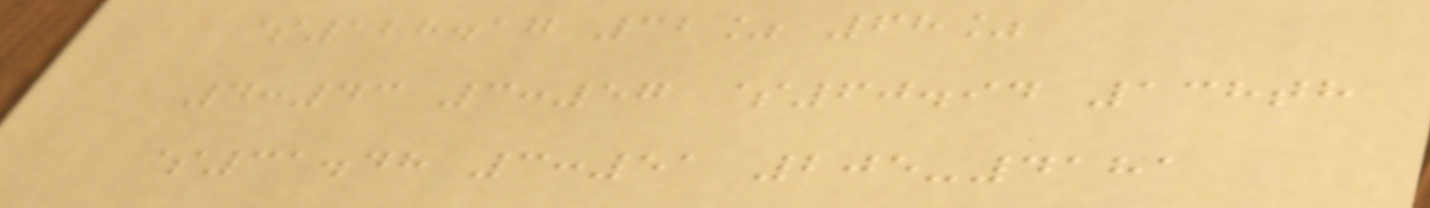$128.17 32% 68%
4:43 3:57 $60.94 138th
$31.48 3:51 205-4181
